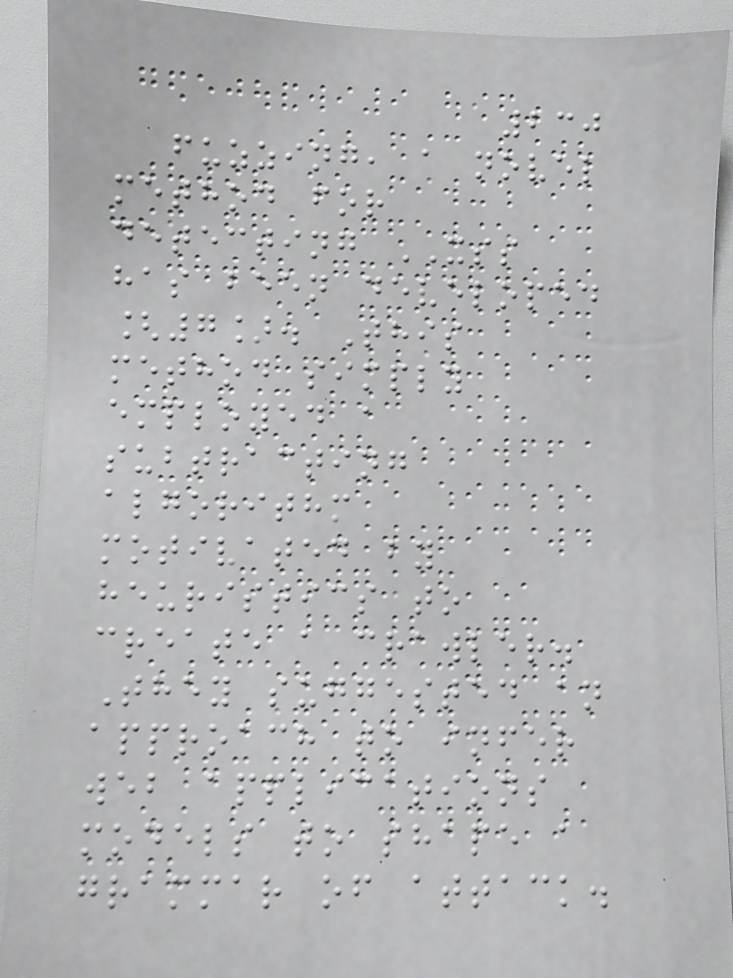230
fuzzing, a novel
method for
detecting XSS
has been developed
[7]. This
method simply
employed a
subtracting
algorithm
motivated by
heuristics to
create a crawler.
They suggested an
approach to infer
web applications
models to shape a
grammar of attack.
